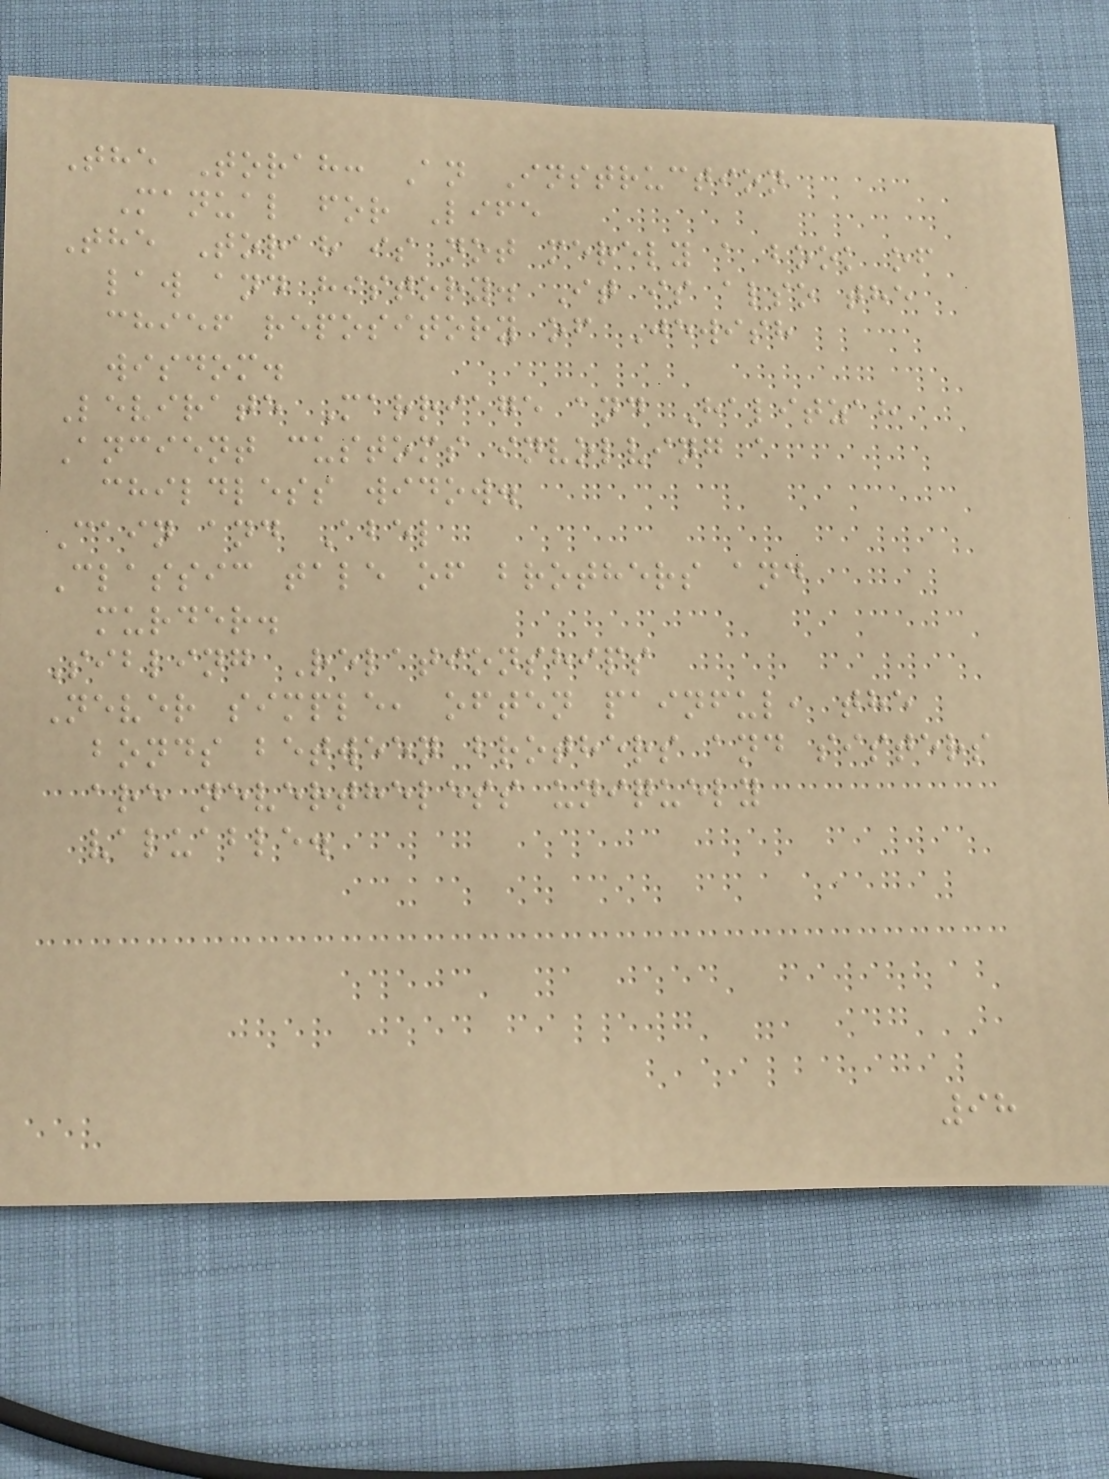The Torah: An Instruction
Manual for Life
The Torah is not merely a book of
law and history. It is also the
chief repository of Jewish
wisdom.
Levirate Marriage and Halitzah
Ancient customs involving a
childless widow.
Cain and Abel
Classic tale of brothers and
murder.
Sibling Relationships
Never simple, often painful, the
bonds between brothers and sisters
are nevertheless uniquely
valuable.
98
